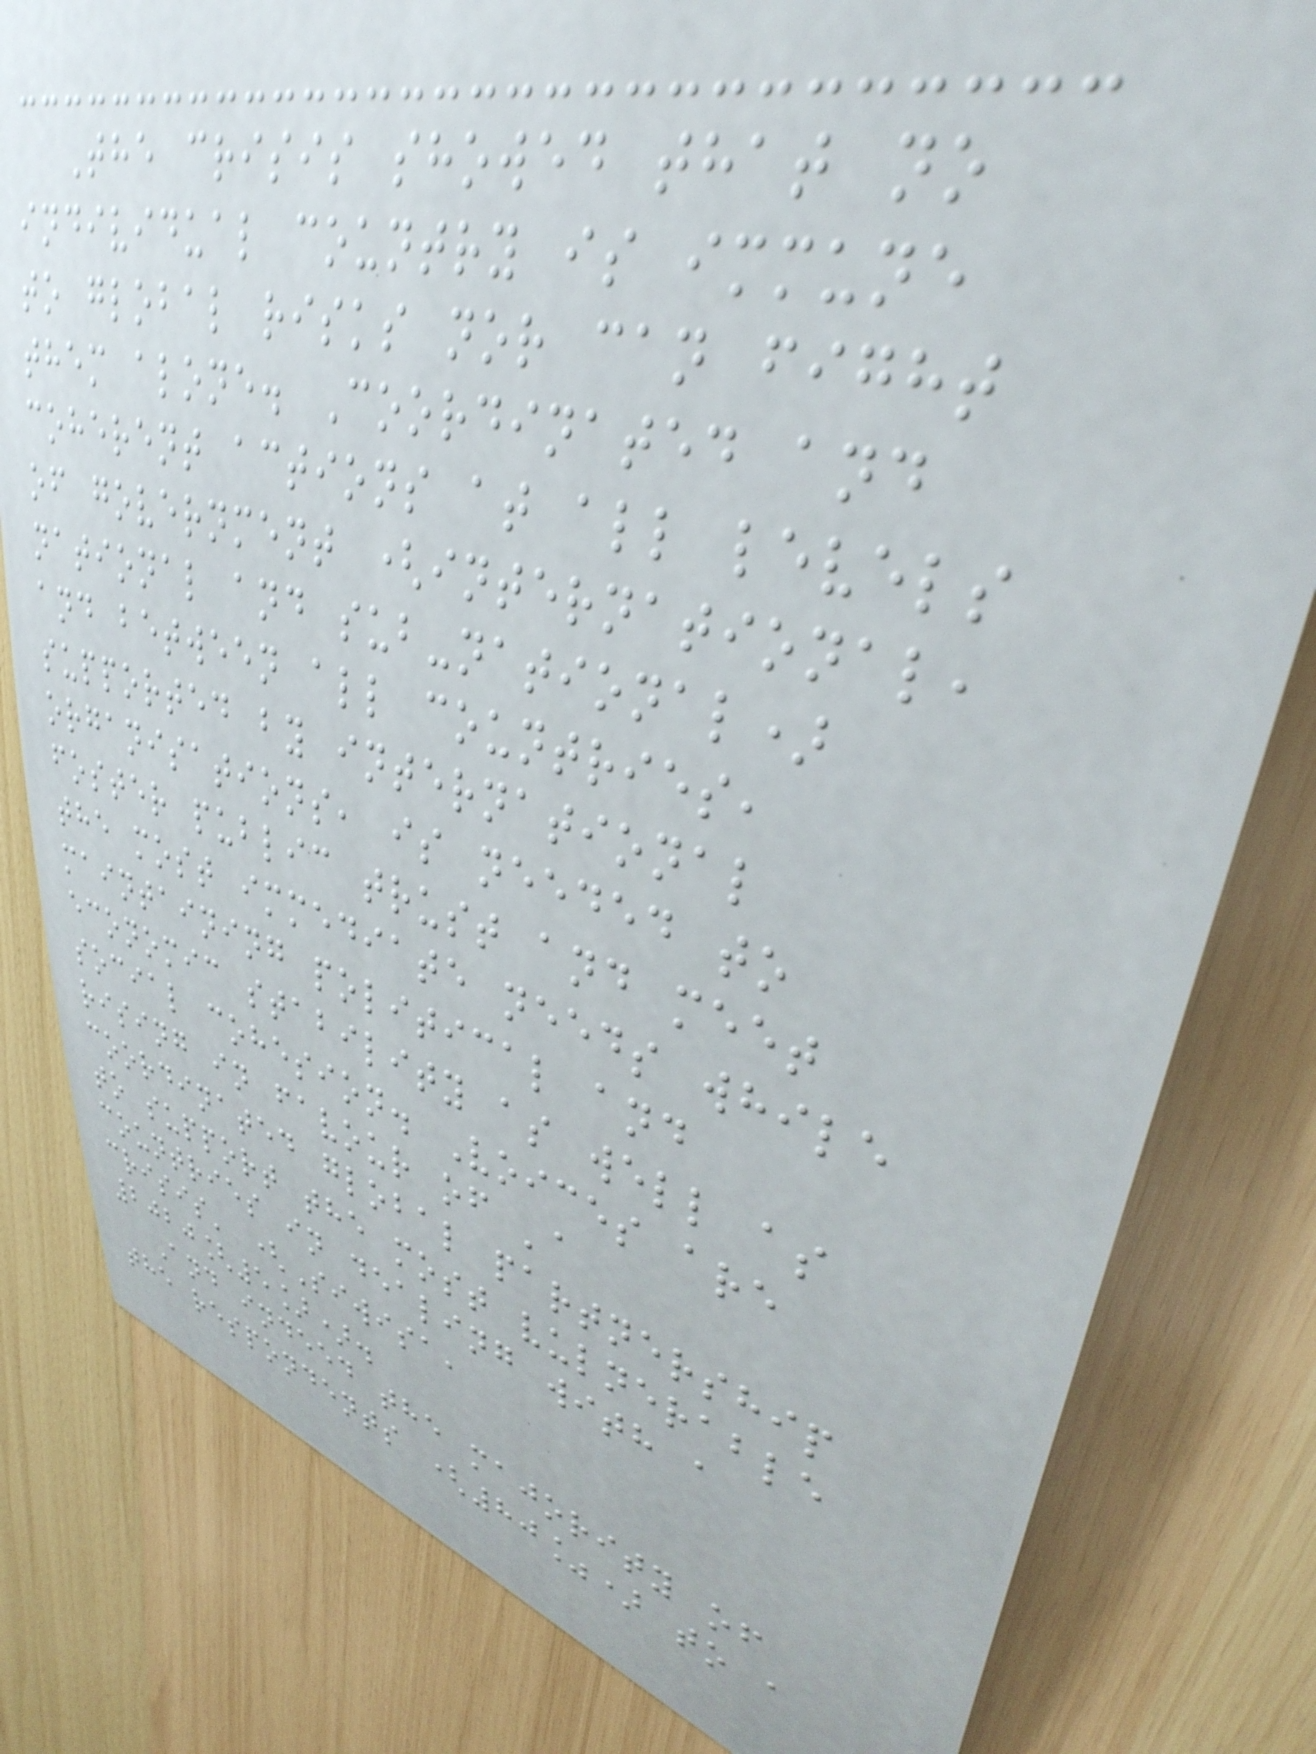The crisis showed that no
individual country is immune
to global risks nor can fight
them alone. Coordinated and
coherent actions at all levels
of government (international,
national and sub-national)
and between all countries,
supported by international
organisations, is needed to
foster public trust and meet
the most immediate needs while
maintaining political and
economic stability as well as
social cohesion. Voices are
rising in favour of 'a
coordinated global partnership
to support the most vulnerable
countries in dealing with a
crisis' (Siwisa,
2020[5]).
And indeed the majority of
the respondents (80%) to a
